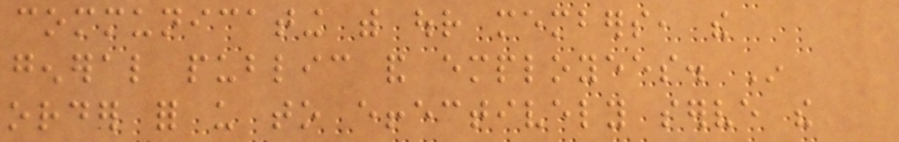communicating with our members, the
general public and employees. In
order for us to effectively serve the
